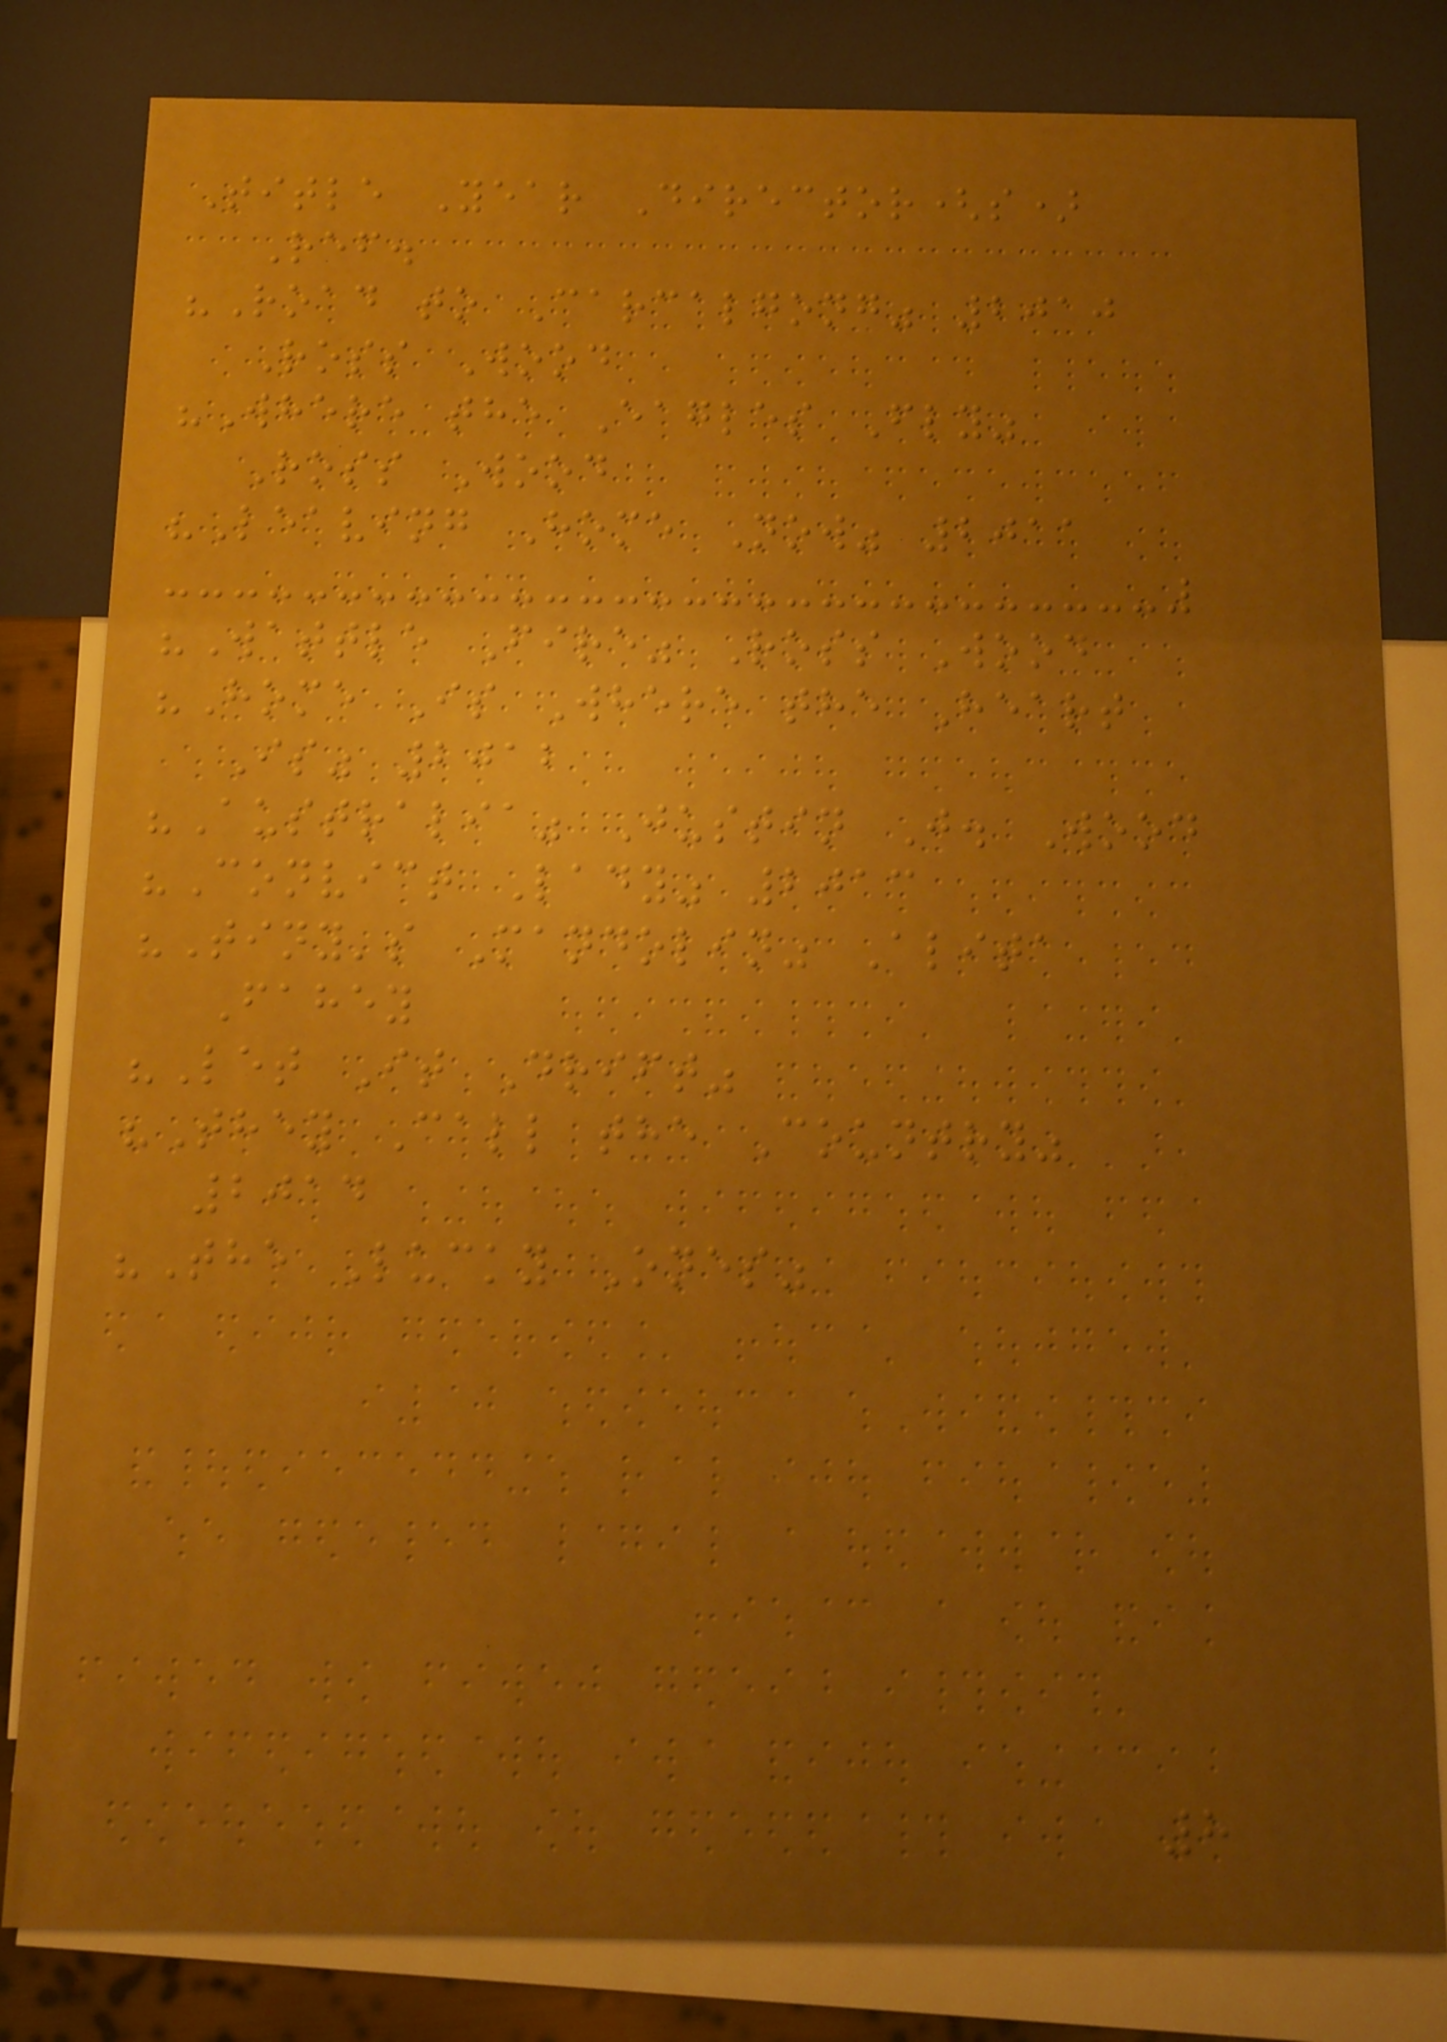Title Year Director(s)
Ref.
"Road to Carcalgong" 2010
Ross Wood
"Where the Eagles Fly"
Ross Wood
"Leaving Home Now" 2011
"Wattle Fire" Ross Wood
"Home Is Where the Heart
Is" 2012
"Australia" Justin J. Wood
"Convict Lady" 2013
"Tiny's Mandolin" Alita
Fahey
"Let It Drift"
"They Call the Country"
2014
"The Lucky Ones"
8
